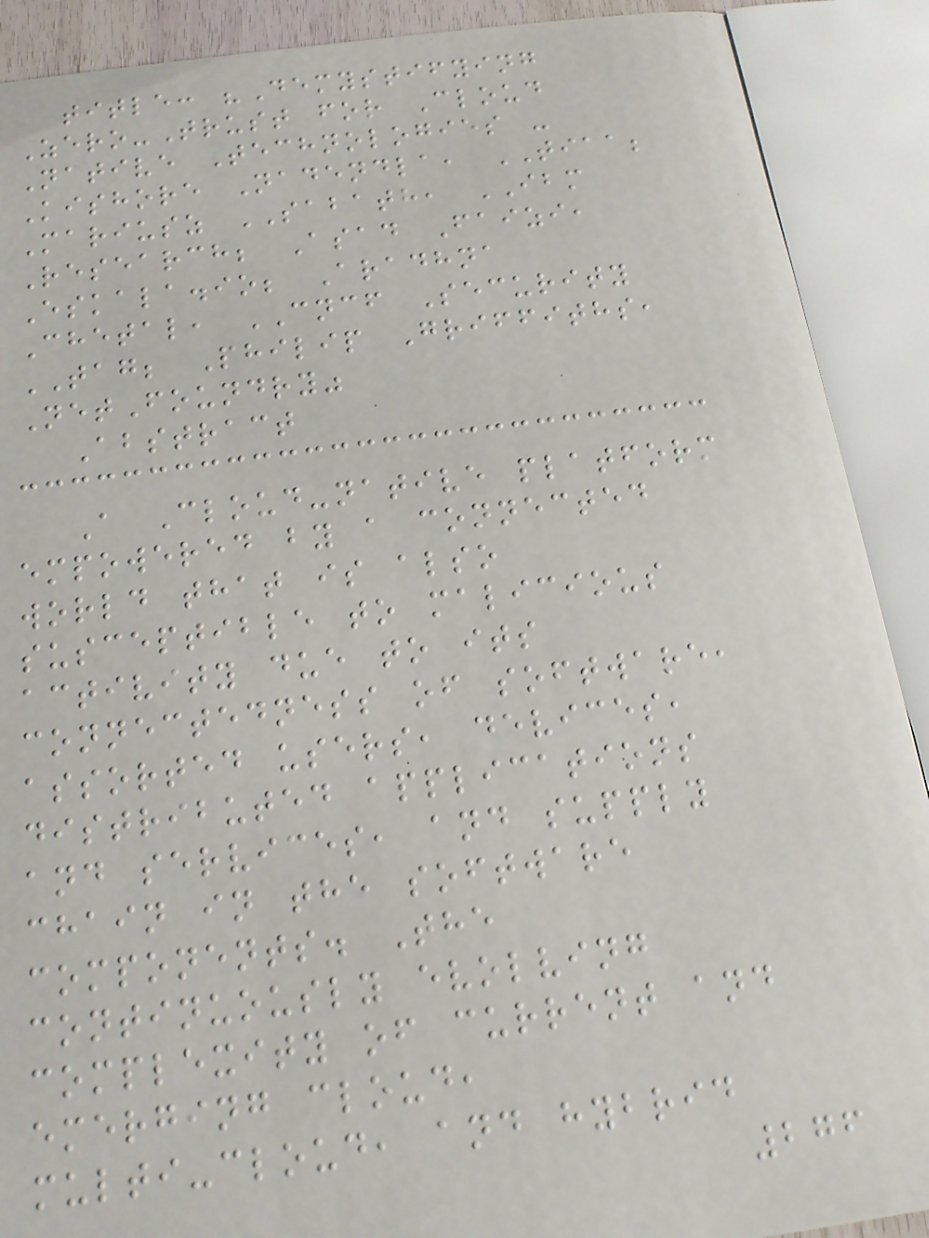title: "Demystifying
Zero-Trust for Cloud
Native Technologies -
Kishore Nadendla, TIAA;
Mariusz SABATH, IBM
Research; Asad Faizi,
Eskala.io; Aradhna
Chetal, CNCF Security
TAG; Philip Griffiths,
NetFoundry"
Abstract
A Cloud-native platform
empowered by a connected
world that is also
susceptible to malicious
activity due to its
connectedness of software,
assorted users, devices,
distributed applications
and services, and supply
chain in the software
components. The
continuously evolving
complexity of current and
emerging cloud,
multi-cloud, and hybrid
276
